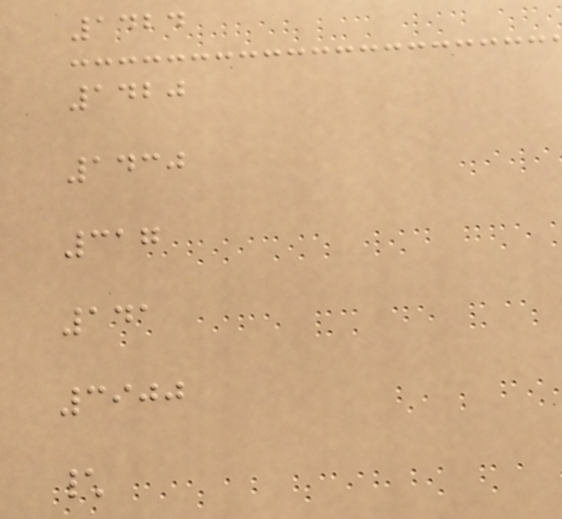1424
1420
1430
317
141
3900
\
